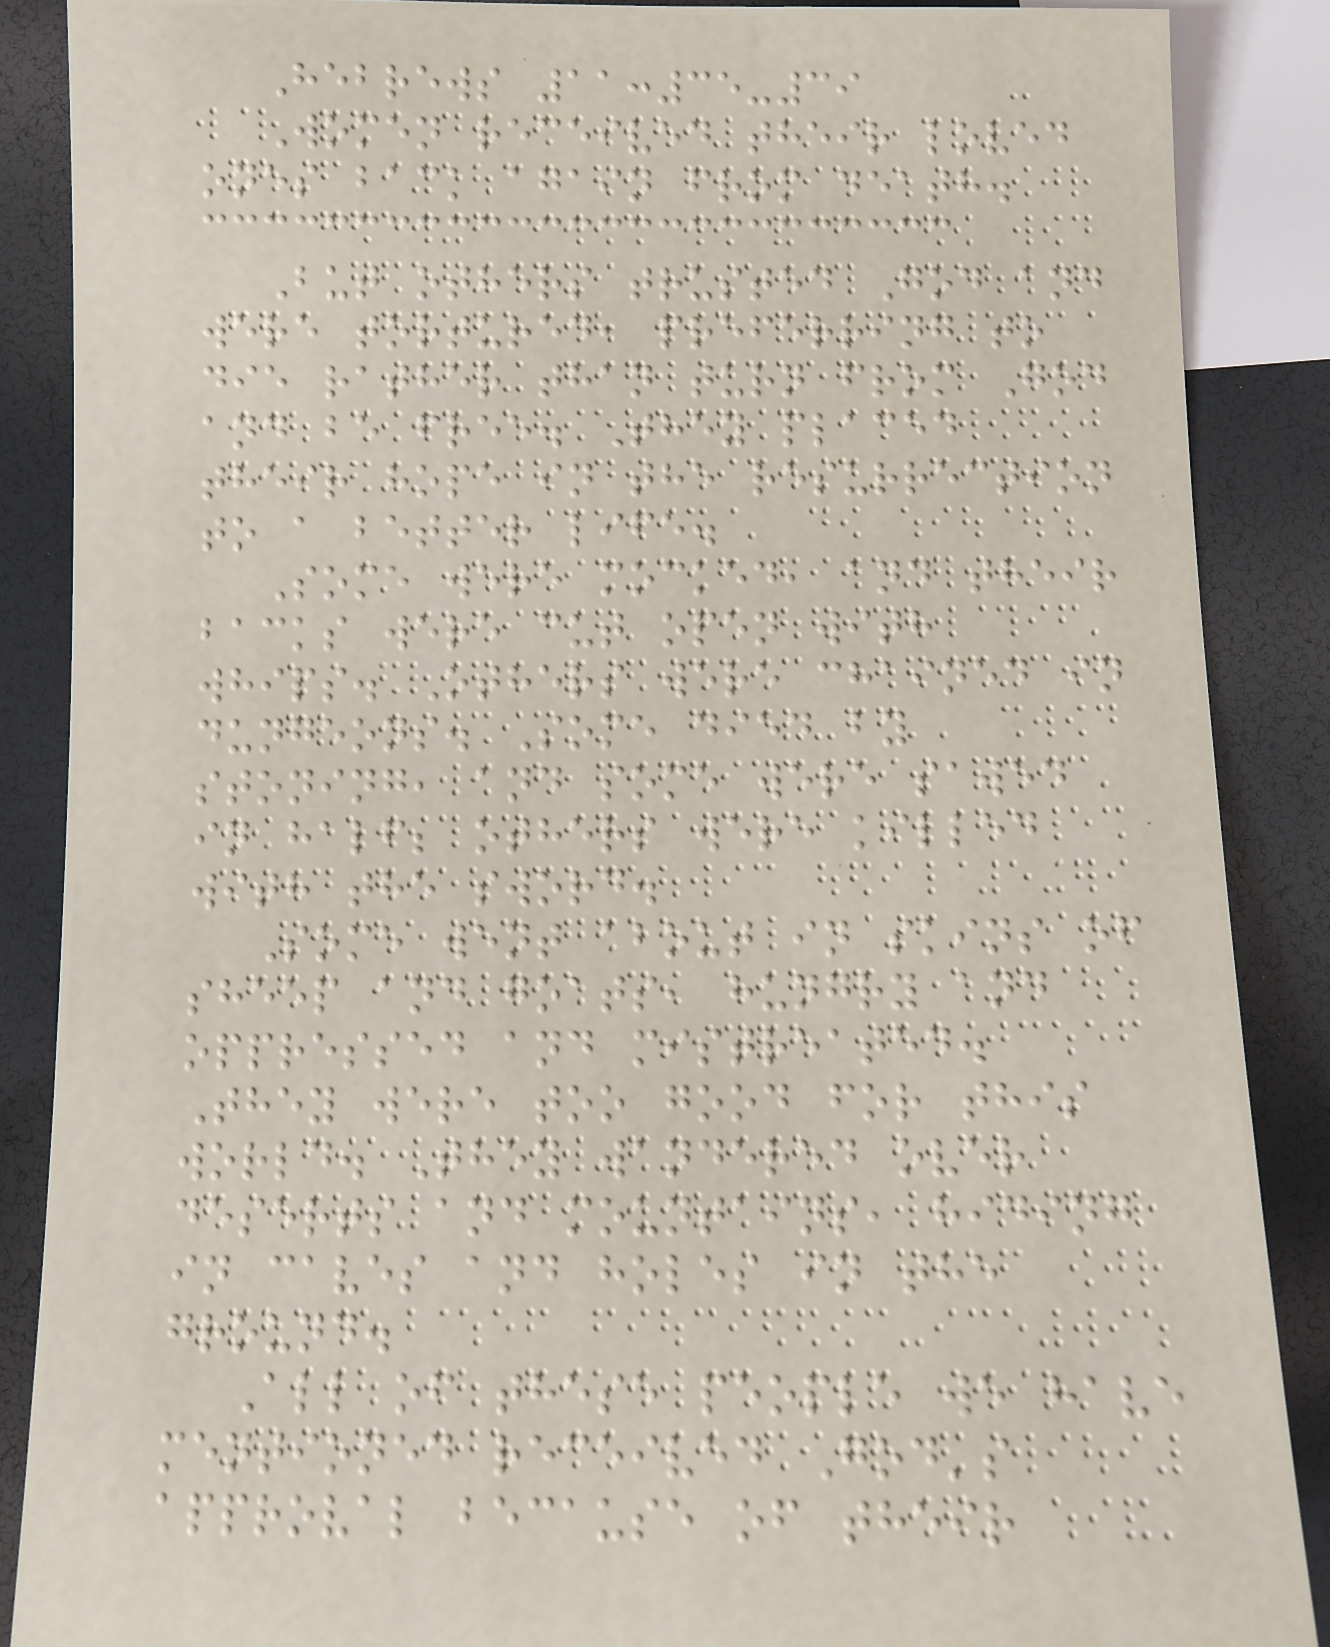Hebrews 11:35-39
Women received their loved
ones back again from death.
But others trusted God and
were tortured, preferring to
die rather than turn from God
and be free. They placed
their hope in the resurrection
to a better life.
Some were mocked, and their
backs were cut open with
whips. Others were chained in
dungeons. Some died by
stoning, and some were sawed
in half; others were killed
with the sword.
Some went about in skins of
sheep and goats, hungry and
oppressed and mistreated.
They were too good for this
world. They wandered over
deserts and mountains, hiding
in caves and holes in the
ground.
All of these people we have
mentioned received God's
approval because of their
